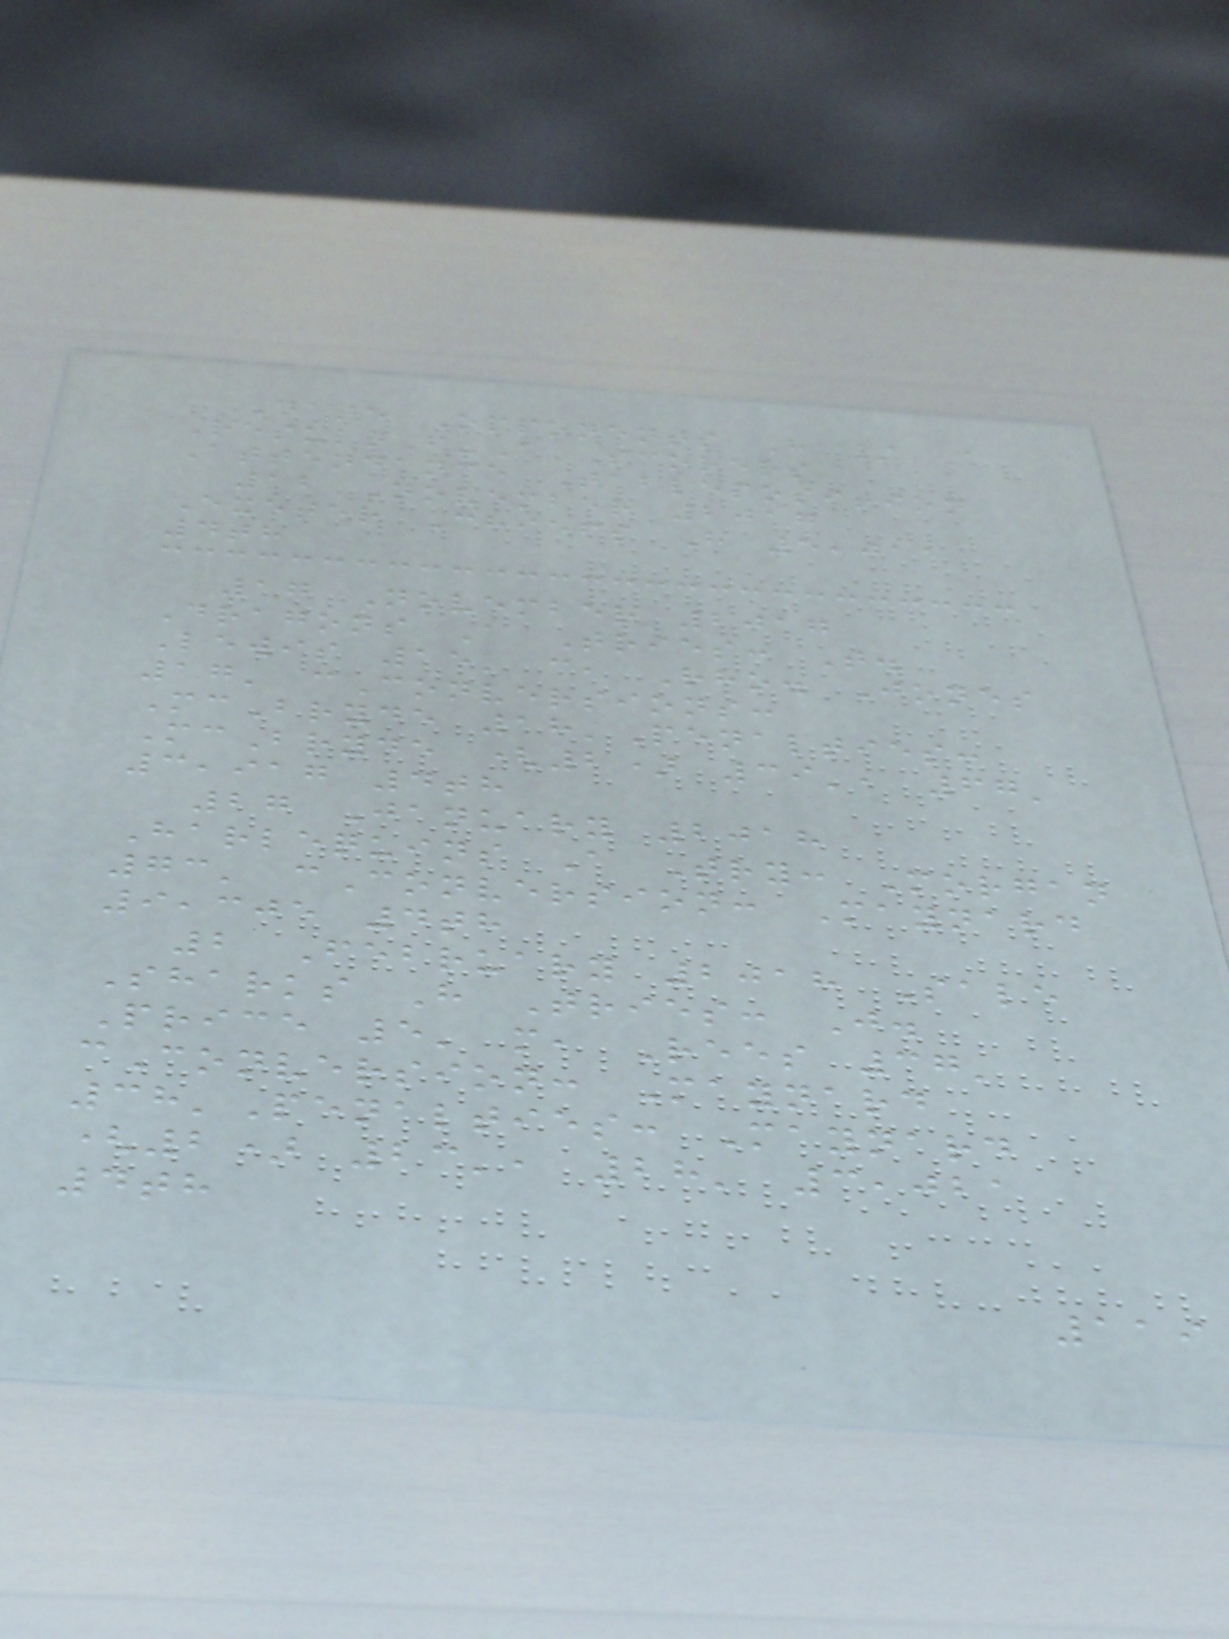Date Opponents H / A
ResultF-A Scorers
Attendance Tableposition
12 November 2017
Exeter Chiefs H 5,011
4th
17 November 2017
Dragons A Tries: T.
Lewis 15' c, Rho. Jones
17' cConversions:
McBryde 18'Penalties:
McBryde (2) 39', 67'
3,917 4th
27 January 2018
Harlequins A Try: Morgan
73' cConversion: Maynard
9,305 4th
2 February 2018 Sale
Sharks H Tries: J.
Price 5' m, Rees 37'
cConversion: Maynard
38'Penalties: Maynard
(2) 23', 28' 3,021
4th
119
